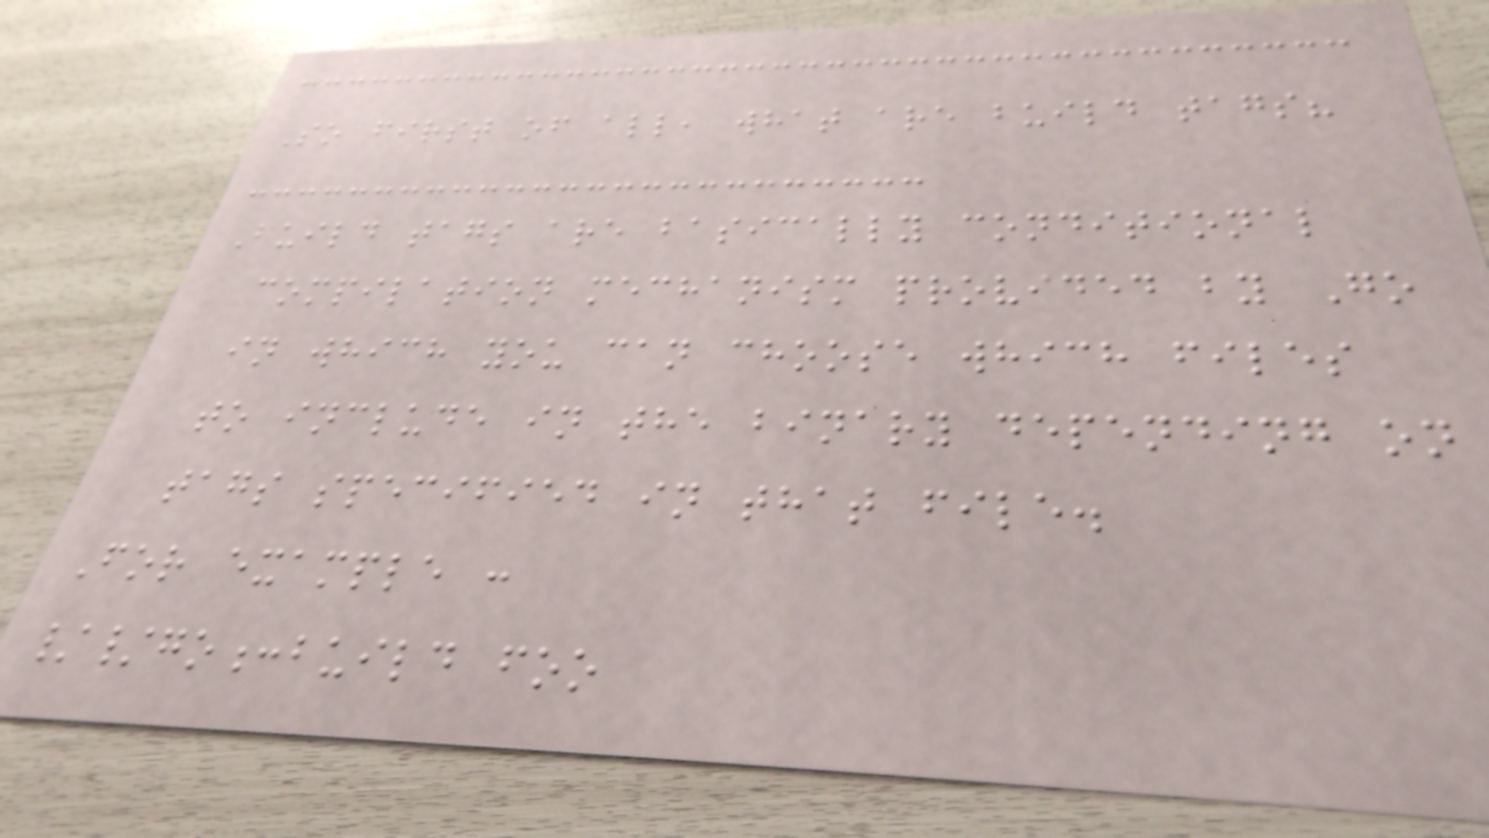So first of all, what are build tags?
Build tags are basically conditional
compilation mechanism provided by Go
in which you can choose which files
to include in the binary depending on
tags specified in that file.
For example :
//go:build foo
